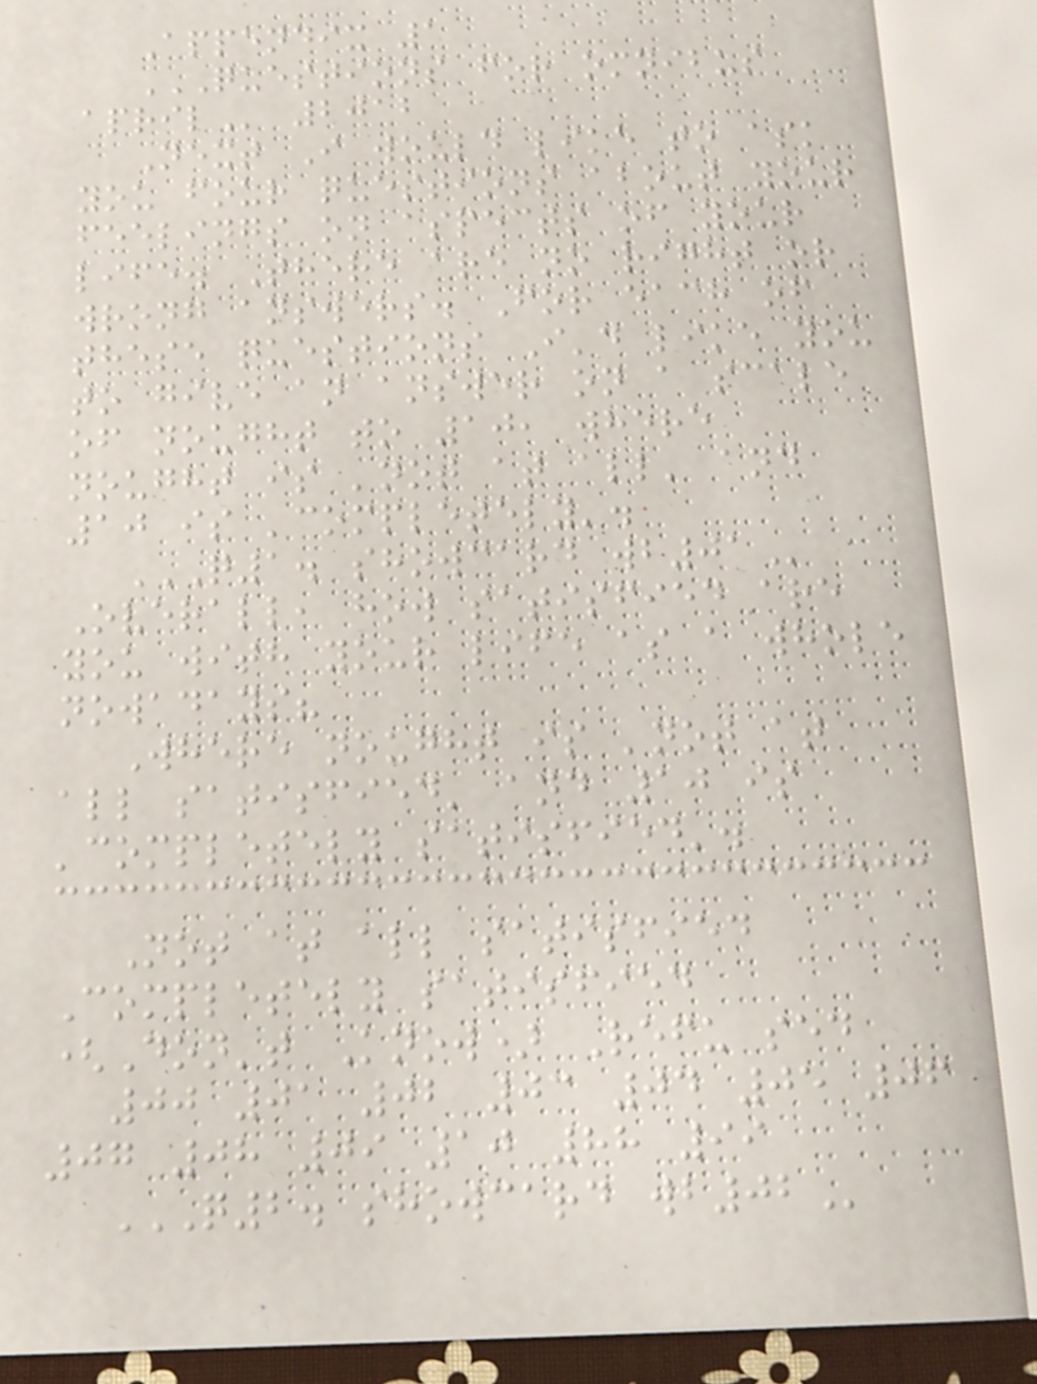Appendix 1
QUESTIONS FOR OMNIBUS
APRIL 2012
Next I would like to ask
you four questions about your
feelings on aspects of your
life. There are no right or
wrong answers. For each of
these questions I'd like you
to give an answer on a scale
of nought to 10, where
nought is 'not at all' and
10 is 'completely'.
Q1. SHOWCARD WB01
Overall, how satisfied are
you with your life as a whole
nowadays?
Where nought is 'not at
all satisfied' and 10 is
'completely satisfied'.
Not at all satisfied
Completely satisfied
(Don't Know) Refu sed
00 01 02 03 04 05 06
07 08 09 10 88 99
Q2. SHOWCARD WB02
